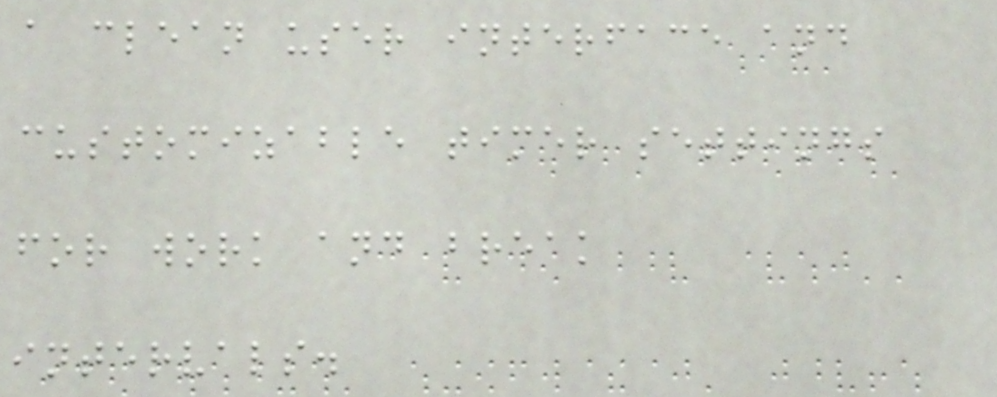a clean user interface and
customizable timer settings
for work and break
intervals.
